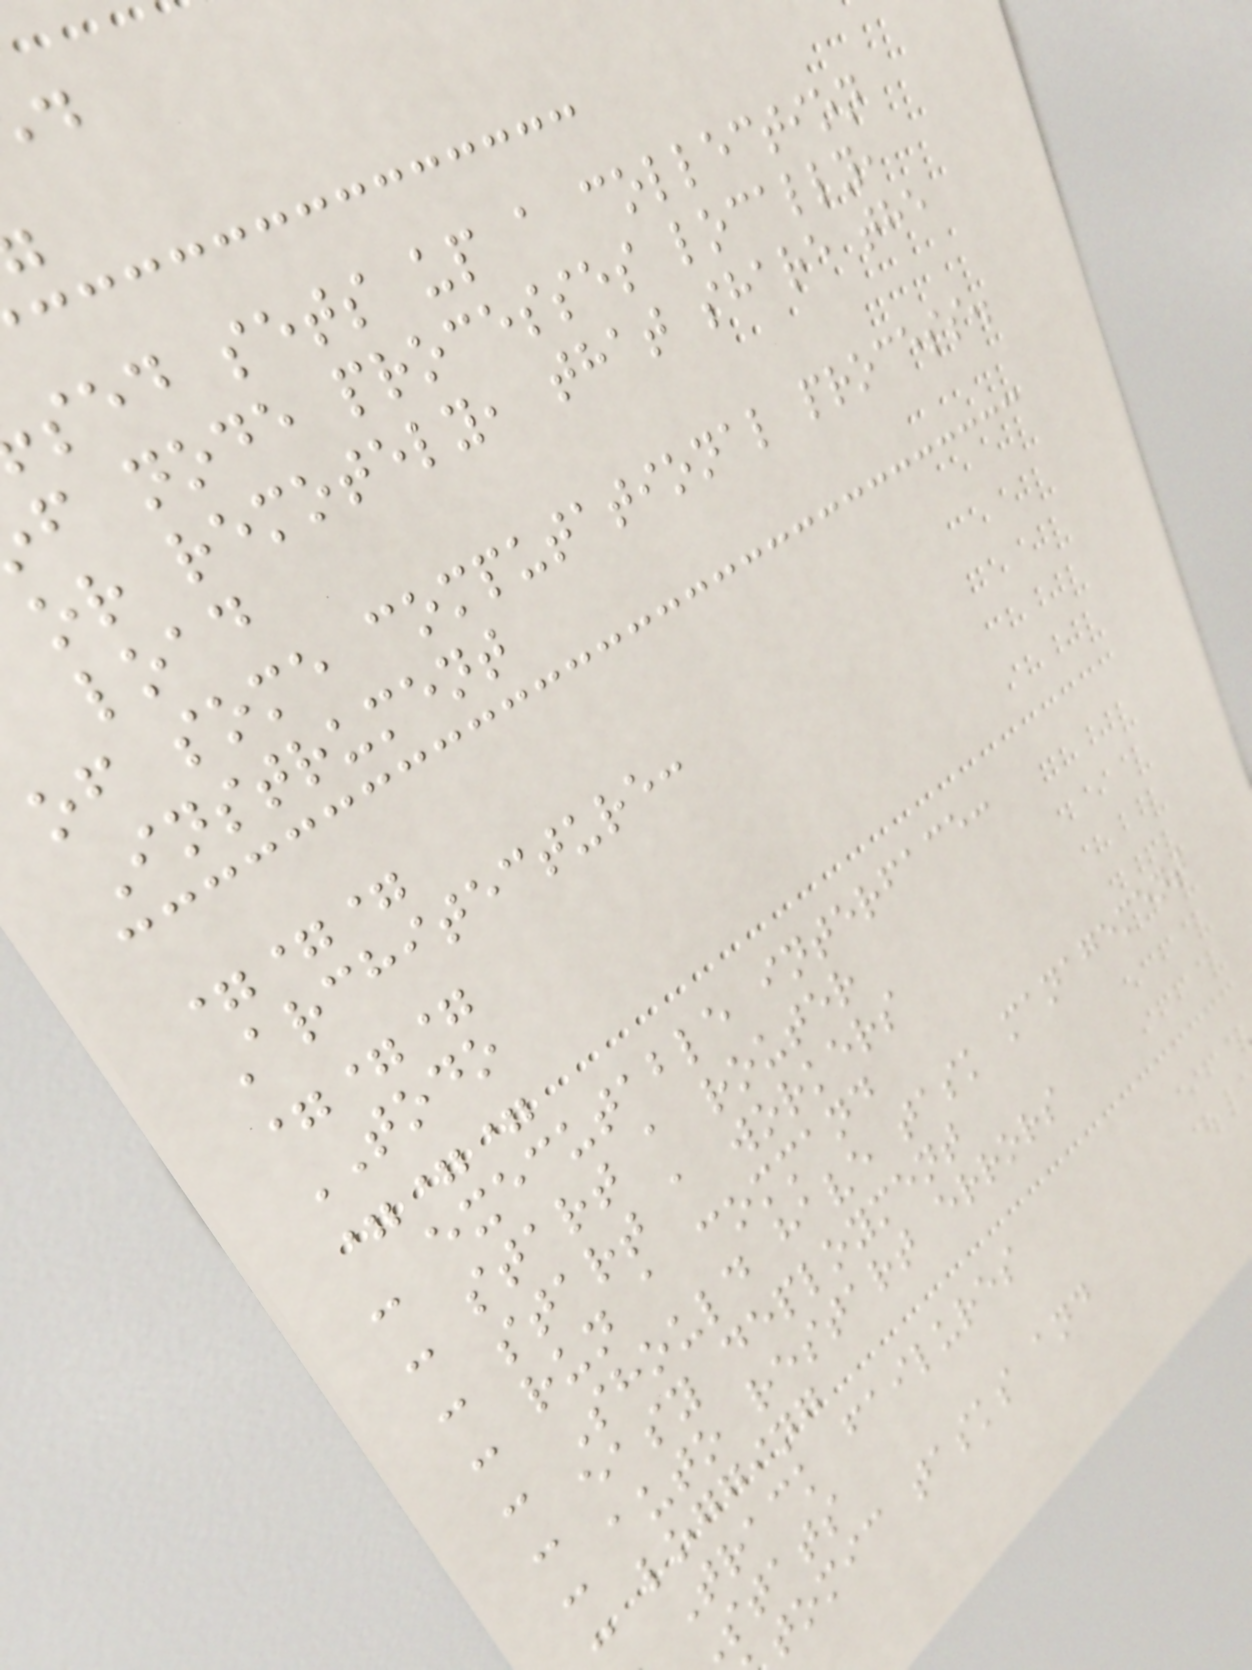sed sets up a collection
f node processes locally,
or remotely, that share the
load
of some computational process.
Instrument
===
Architecture:
===
TODO
===
- executable interface:
- start a router
- start a workers
- run a command
- Should have task management
- easy deployment
- auto restart errors
- logging
Track failures
stats
tomic tasks and
